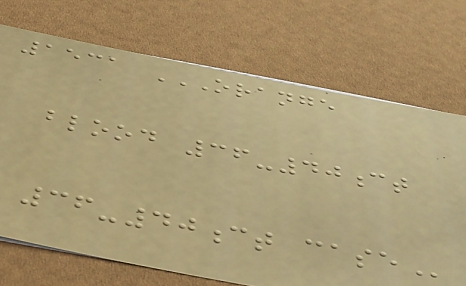1531 ORANGE
BLOOD 36-40CT
36-40CT CASE
